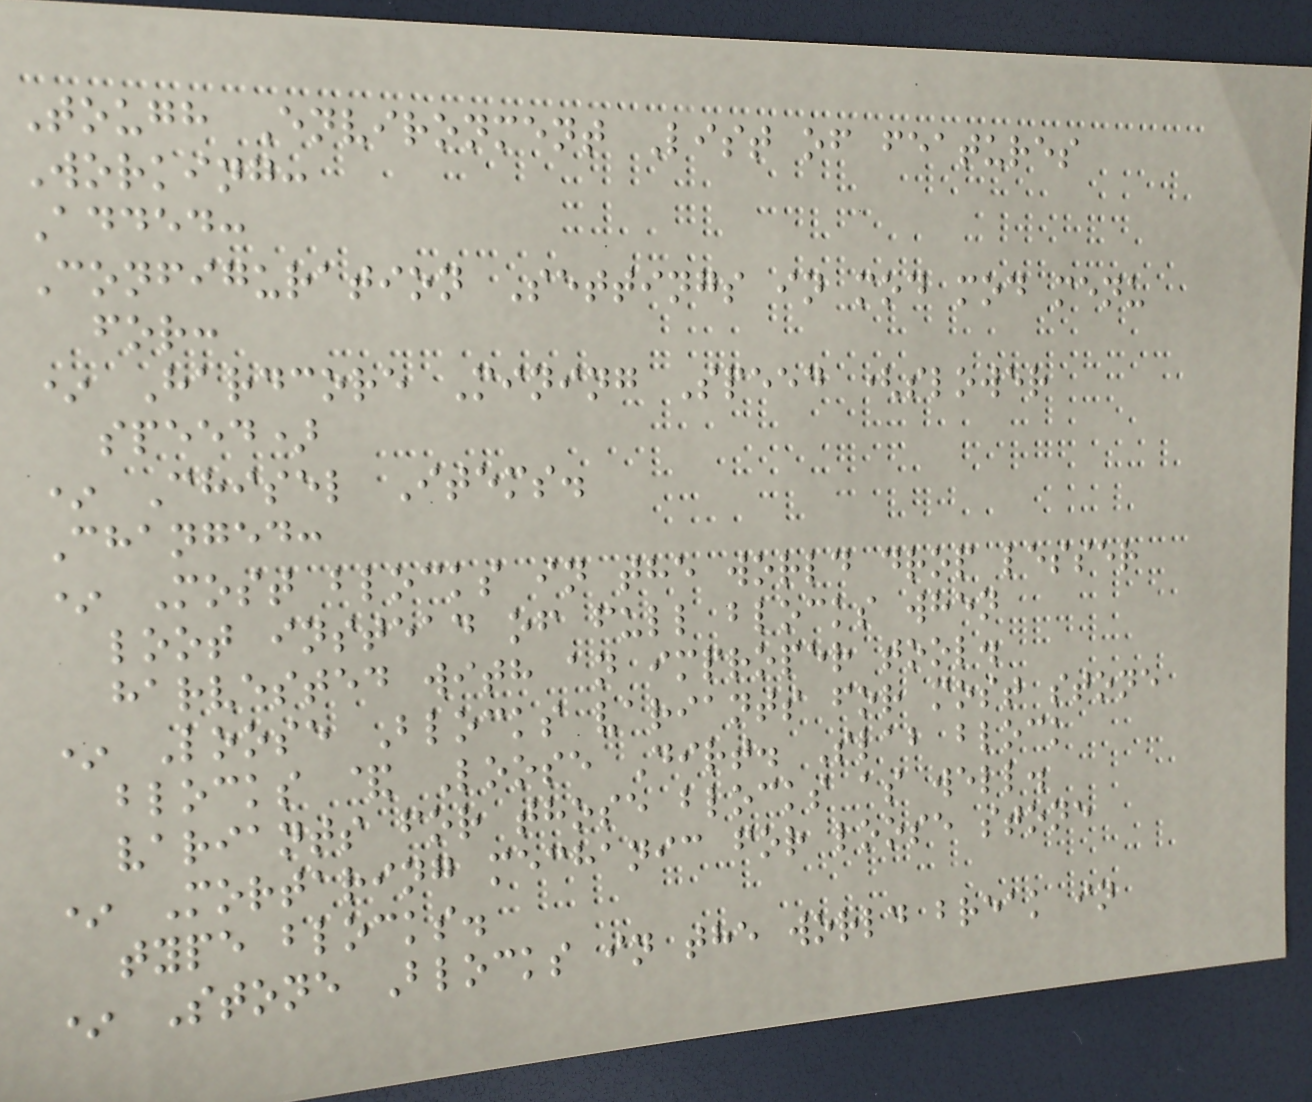Tough Environment List of features
Working:
Added:
Configuration Settings in mod mod menu
for:
* Hardcore Mining Speed (slower
speed)
* Chisel Items.
Changed:
* Most blocks in the world drop lesser
loot instead of full blocks when
harvested with an improper tool.
* Loose Blocks variants for most stone
blocks & Loose Dirt. Slab block
variants for those blocks as well.
* Mortaring mechanic for loose stone
type blocks.
* Stone Blocks in the world break in
